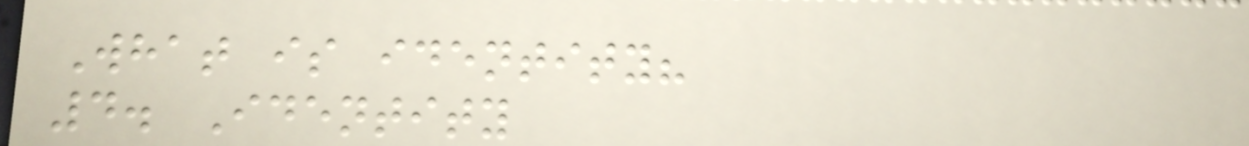What is identity?
4. Identity
